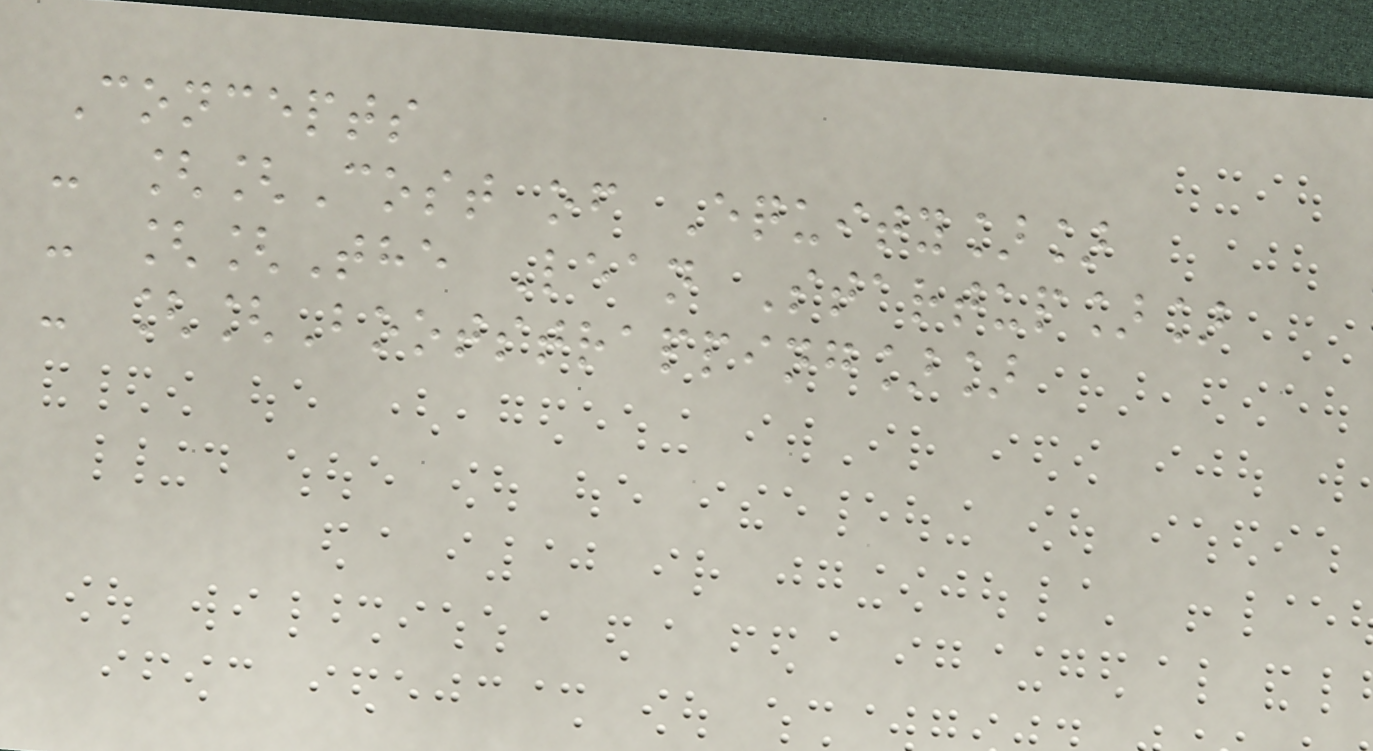Concepts
- [[Cost of Equity]]
- [[The Lean Startup]]
- [[Bootstrapping]]
